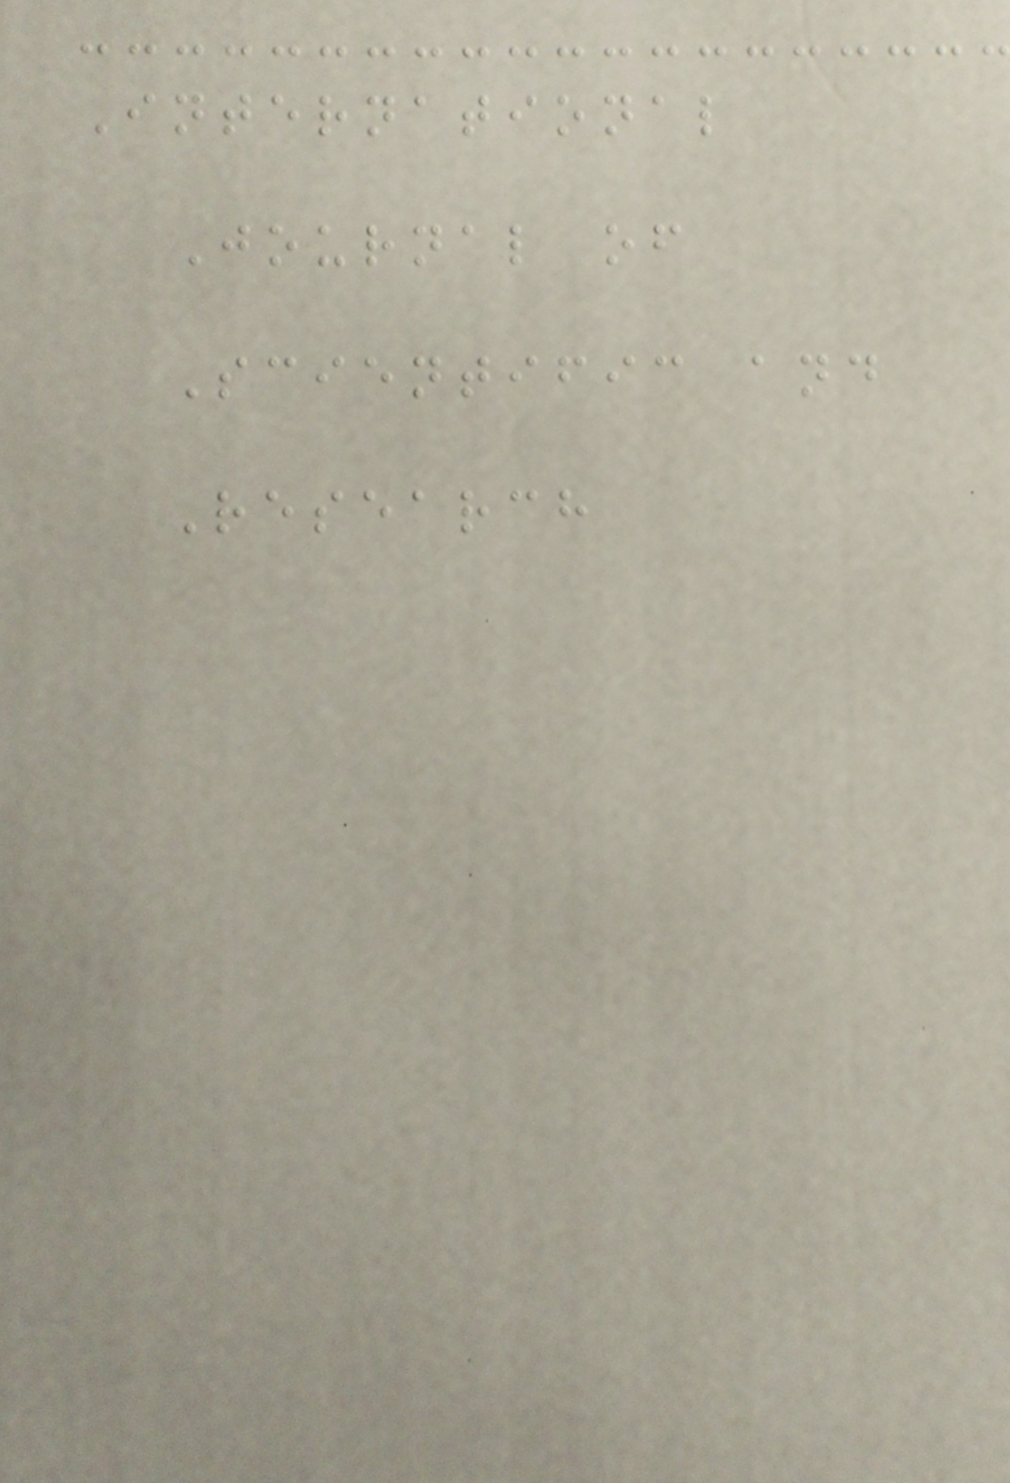International
Journal of
Scientific and
Research
